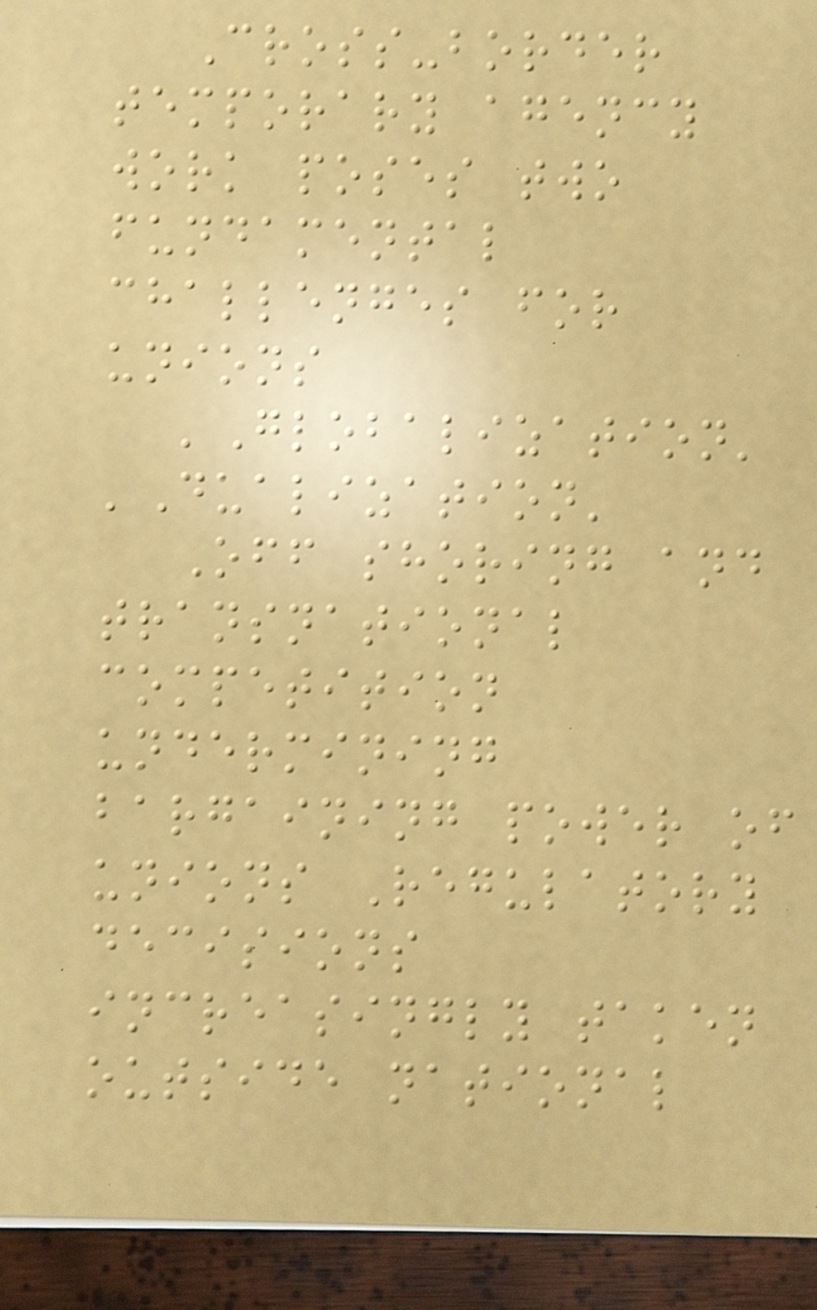Cross-border
temporary agency
work poses two
fundamental
challenges for
unions
'Globalization'
'Dualization'
Off shoring and
transnational
competition
undermining
bargaining power of
unions Regulatory
decisions
increasingly taken
outside national
